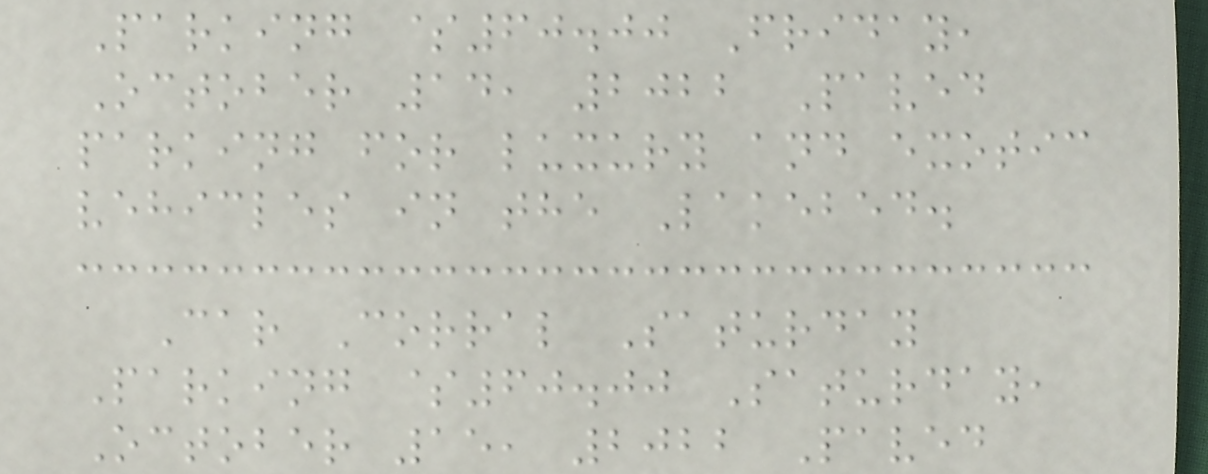Parking $60.00 Friday,
October 14, 2022 Paved
parking for luxury and exotic
vehicles in the Lakebed.
Car Corral Saturday
Parking $60.00 Saturday,
October 15, 2022 Paved
